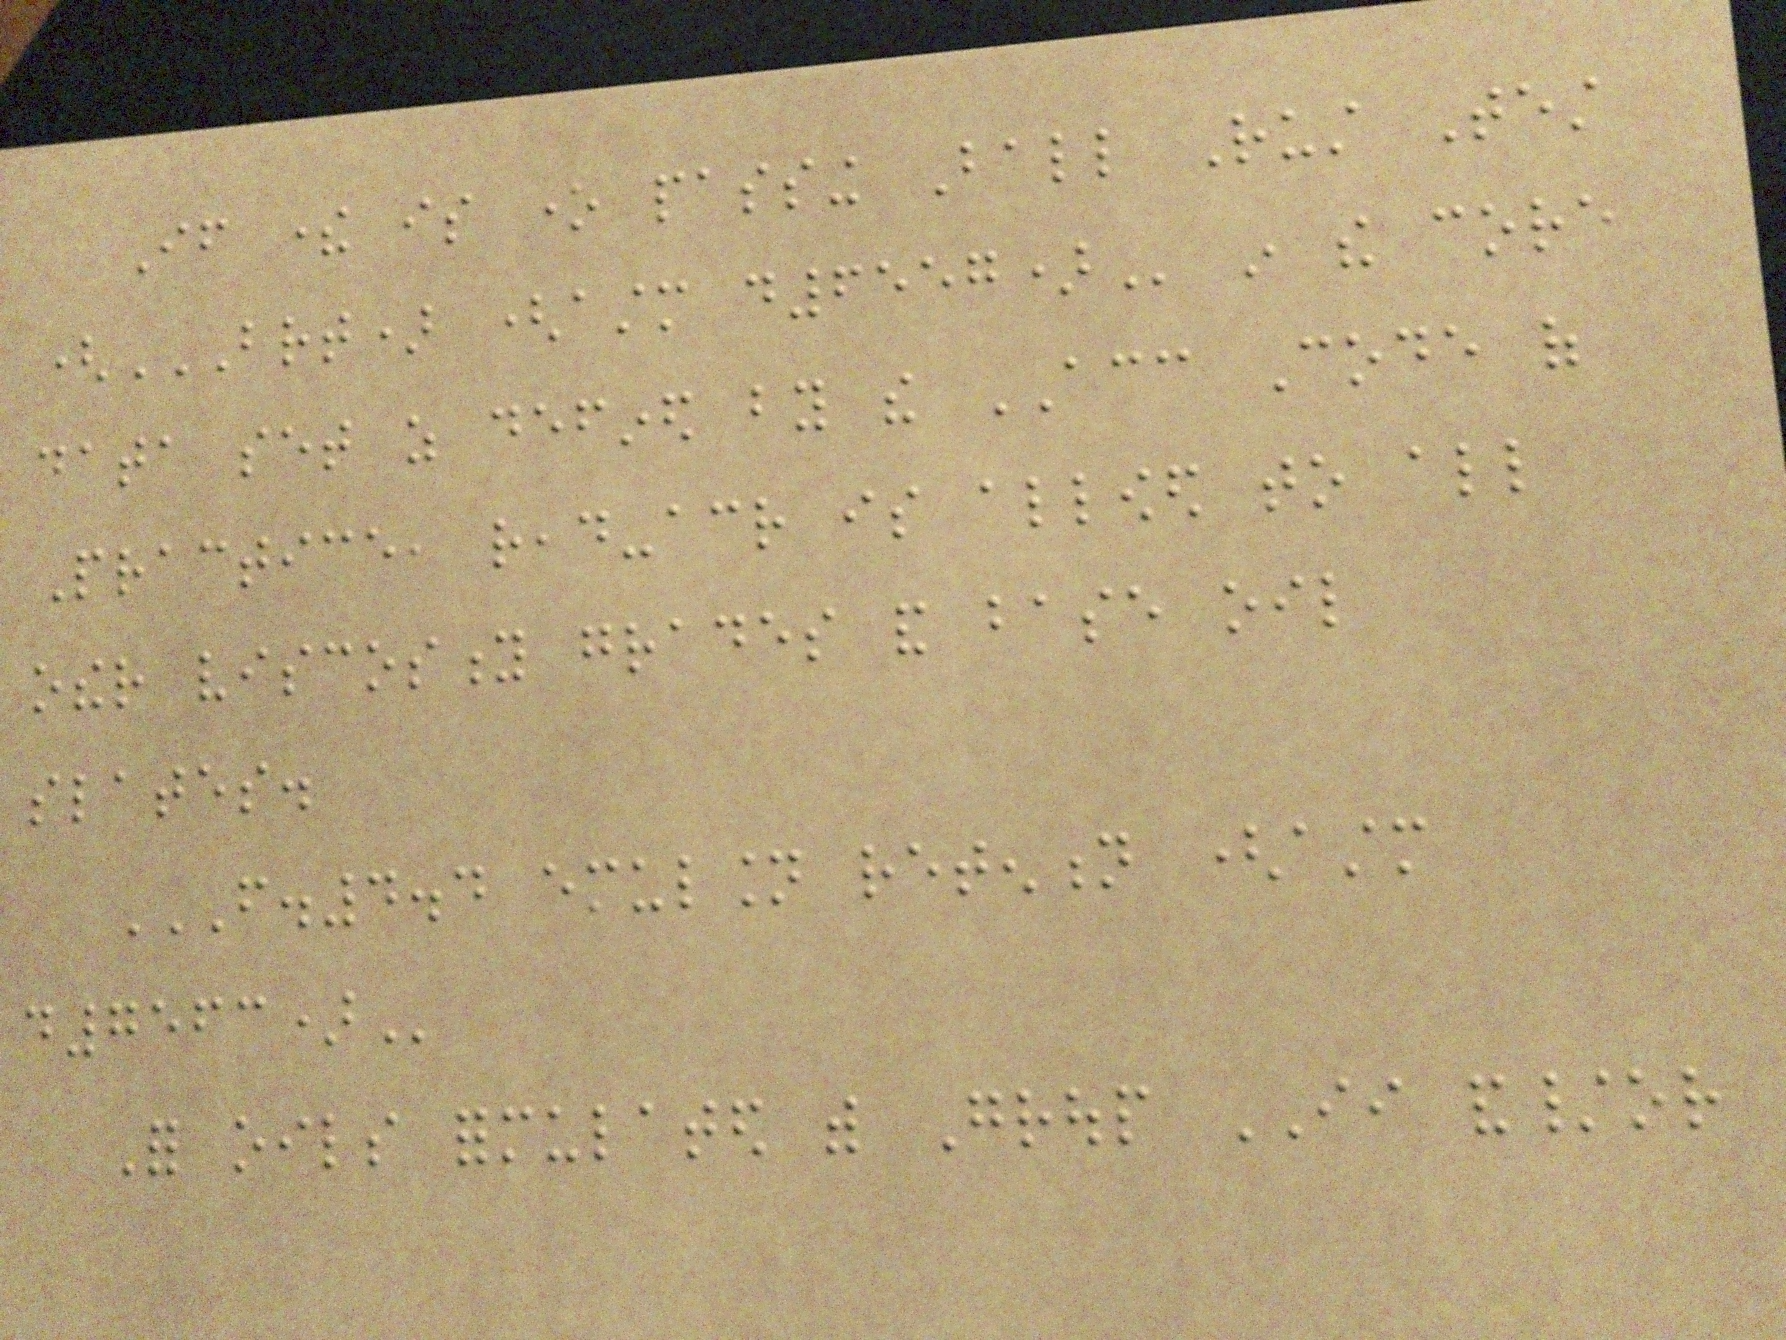If there is one passing Ball Rust Test
(BRT) (ASTM D6557) in the core
data set as defined by the ACC Code of
Practice, read-across is allowed to all
other viscosity grades and base oil
slates.
F.4.4 EMULSION RETENTION (ASTM
D7563)
For oils formulated with Group II and/or
